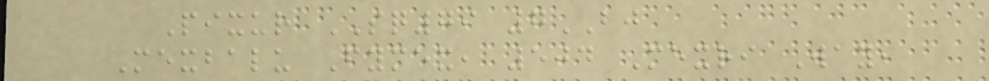Pixur SQ79 7BJ
Mexbalu Fymex, 504 Mexri Way,
